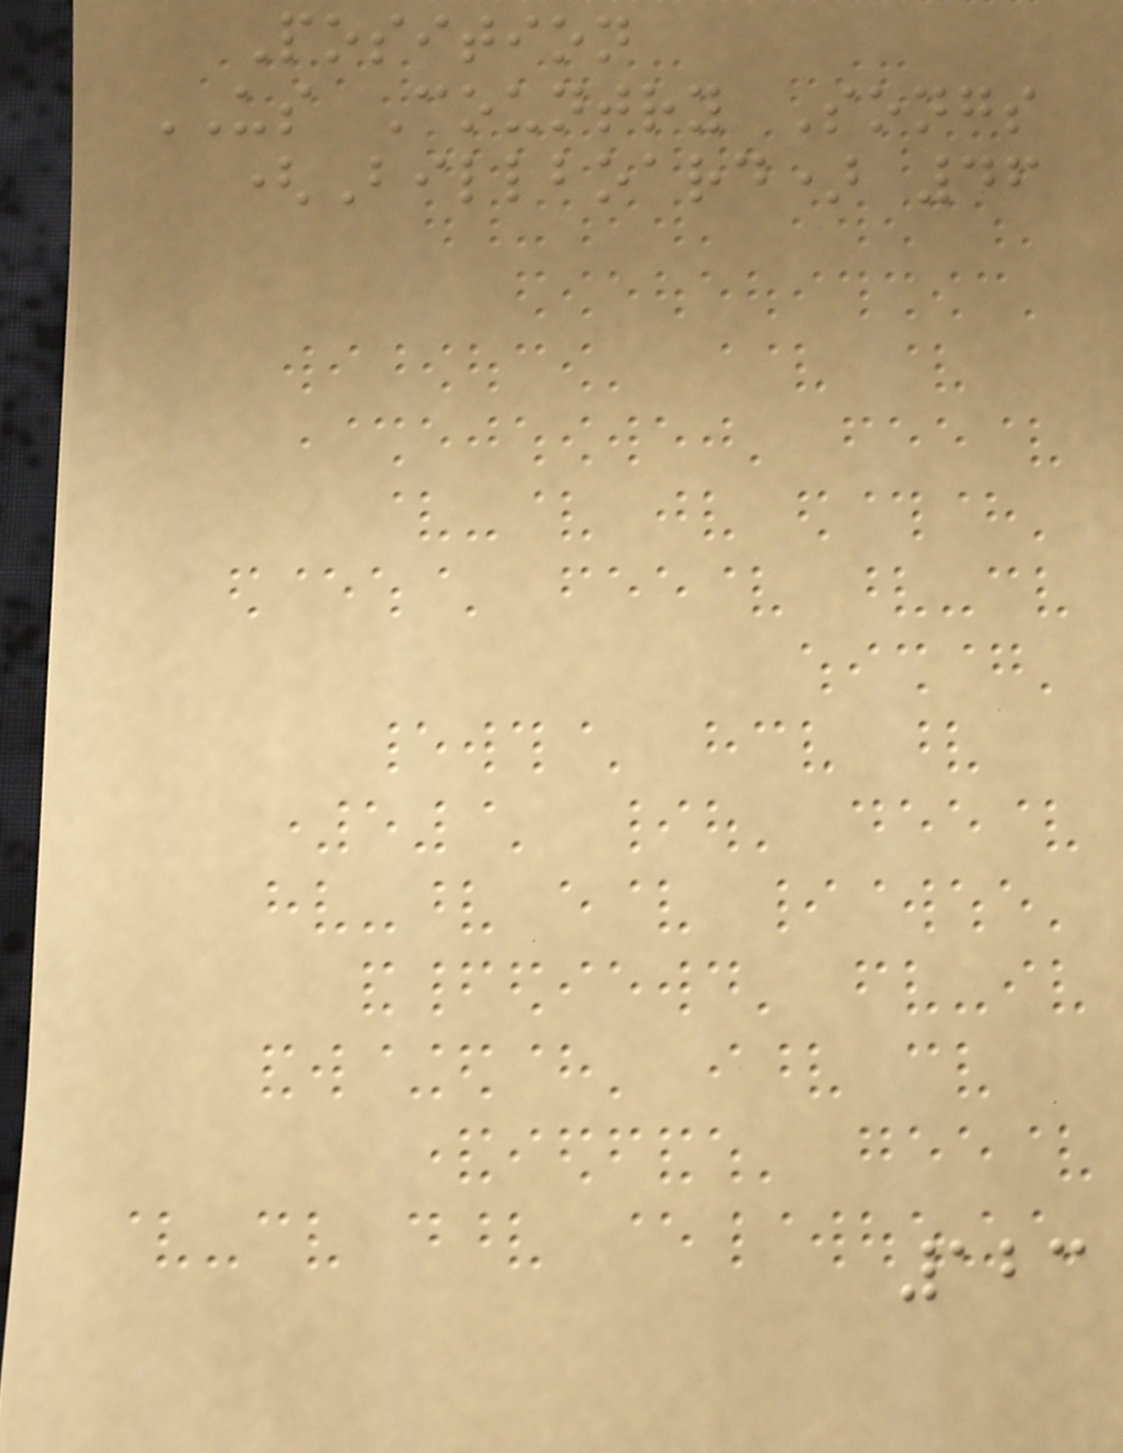Position
US Country Songs
(Billboard) 46
123
